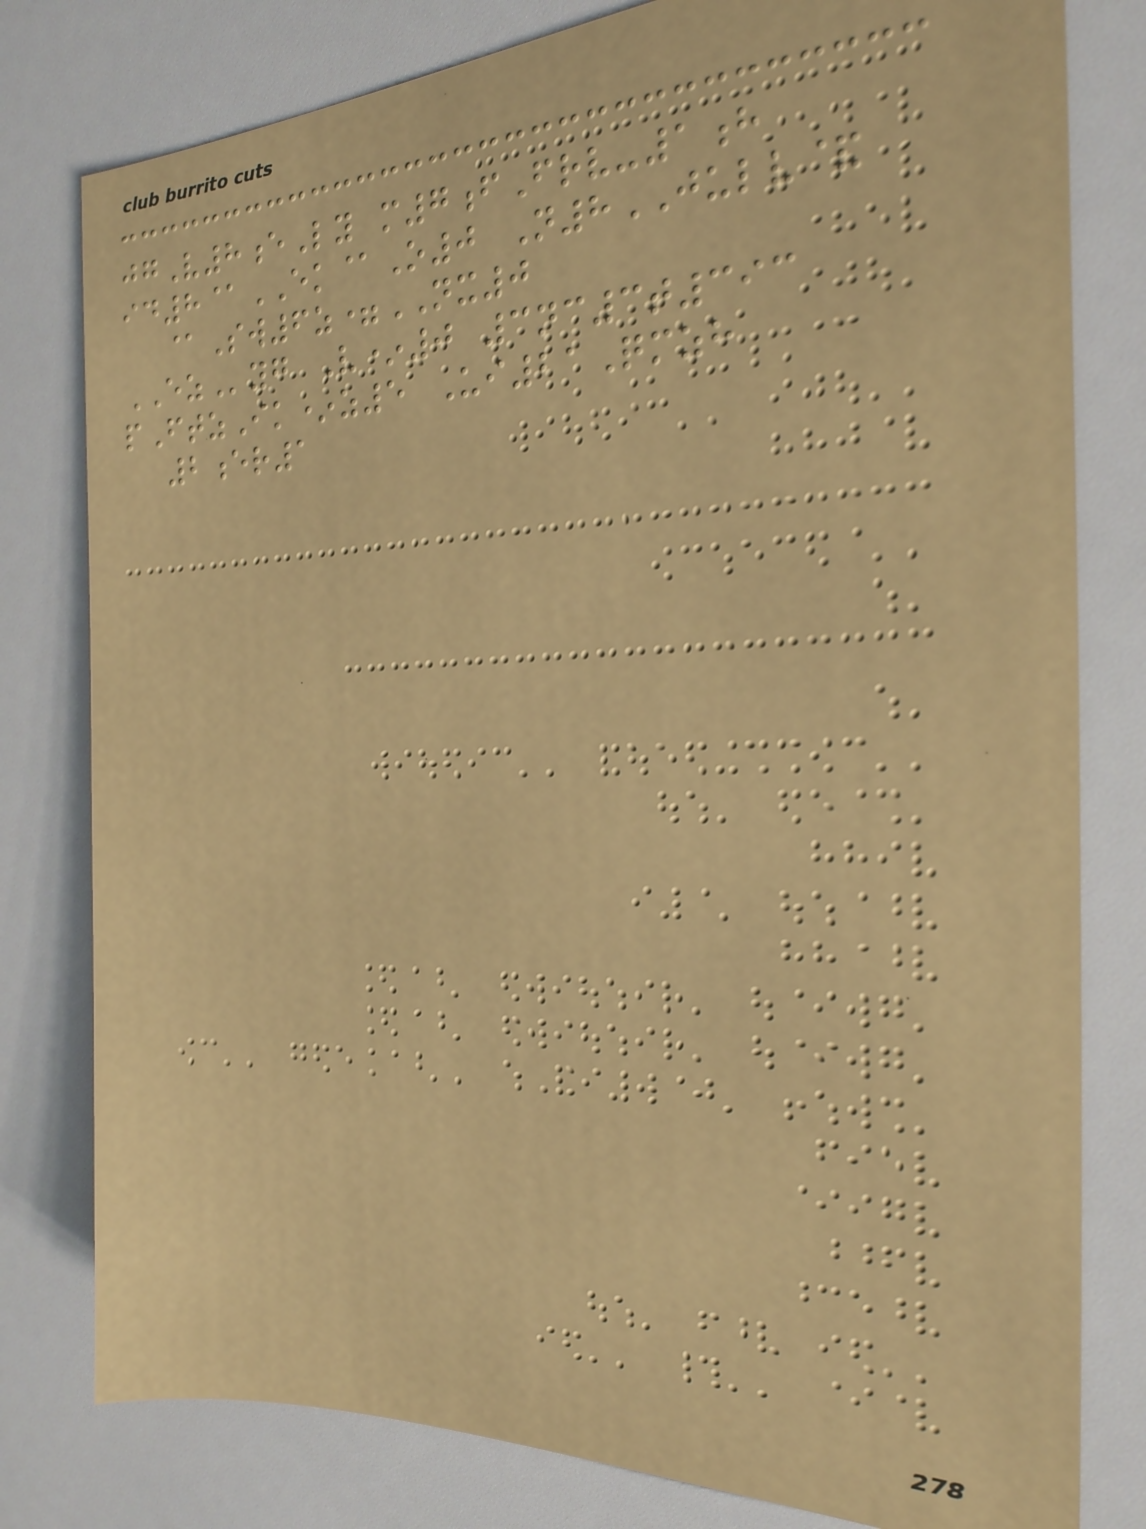jgV8eLy m7fFrv-1h
id8@EK@O0 N8JULV&
@Sw6z=NX0
EZyg V*0 3nc3t393
pFtzIk*z5 Ui21Qmzh
2er1
